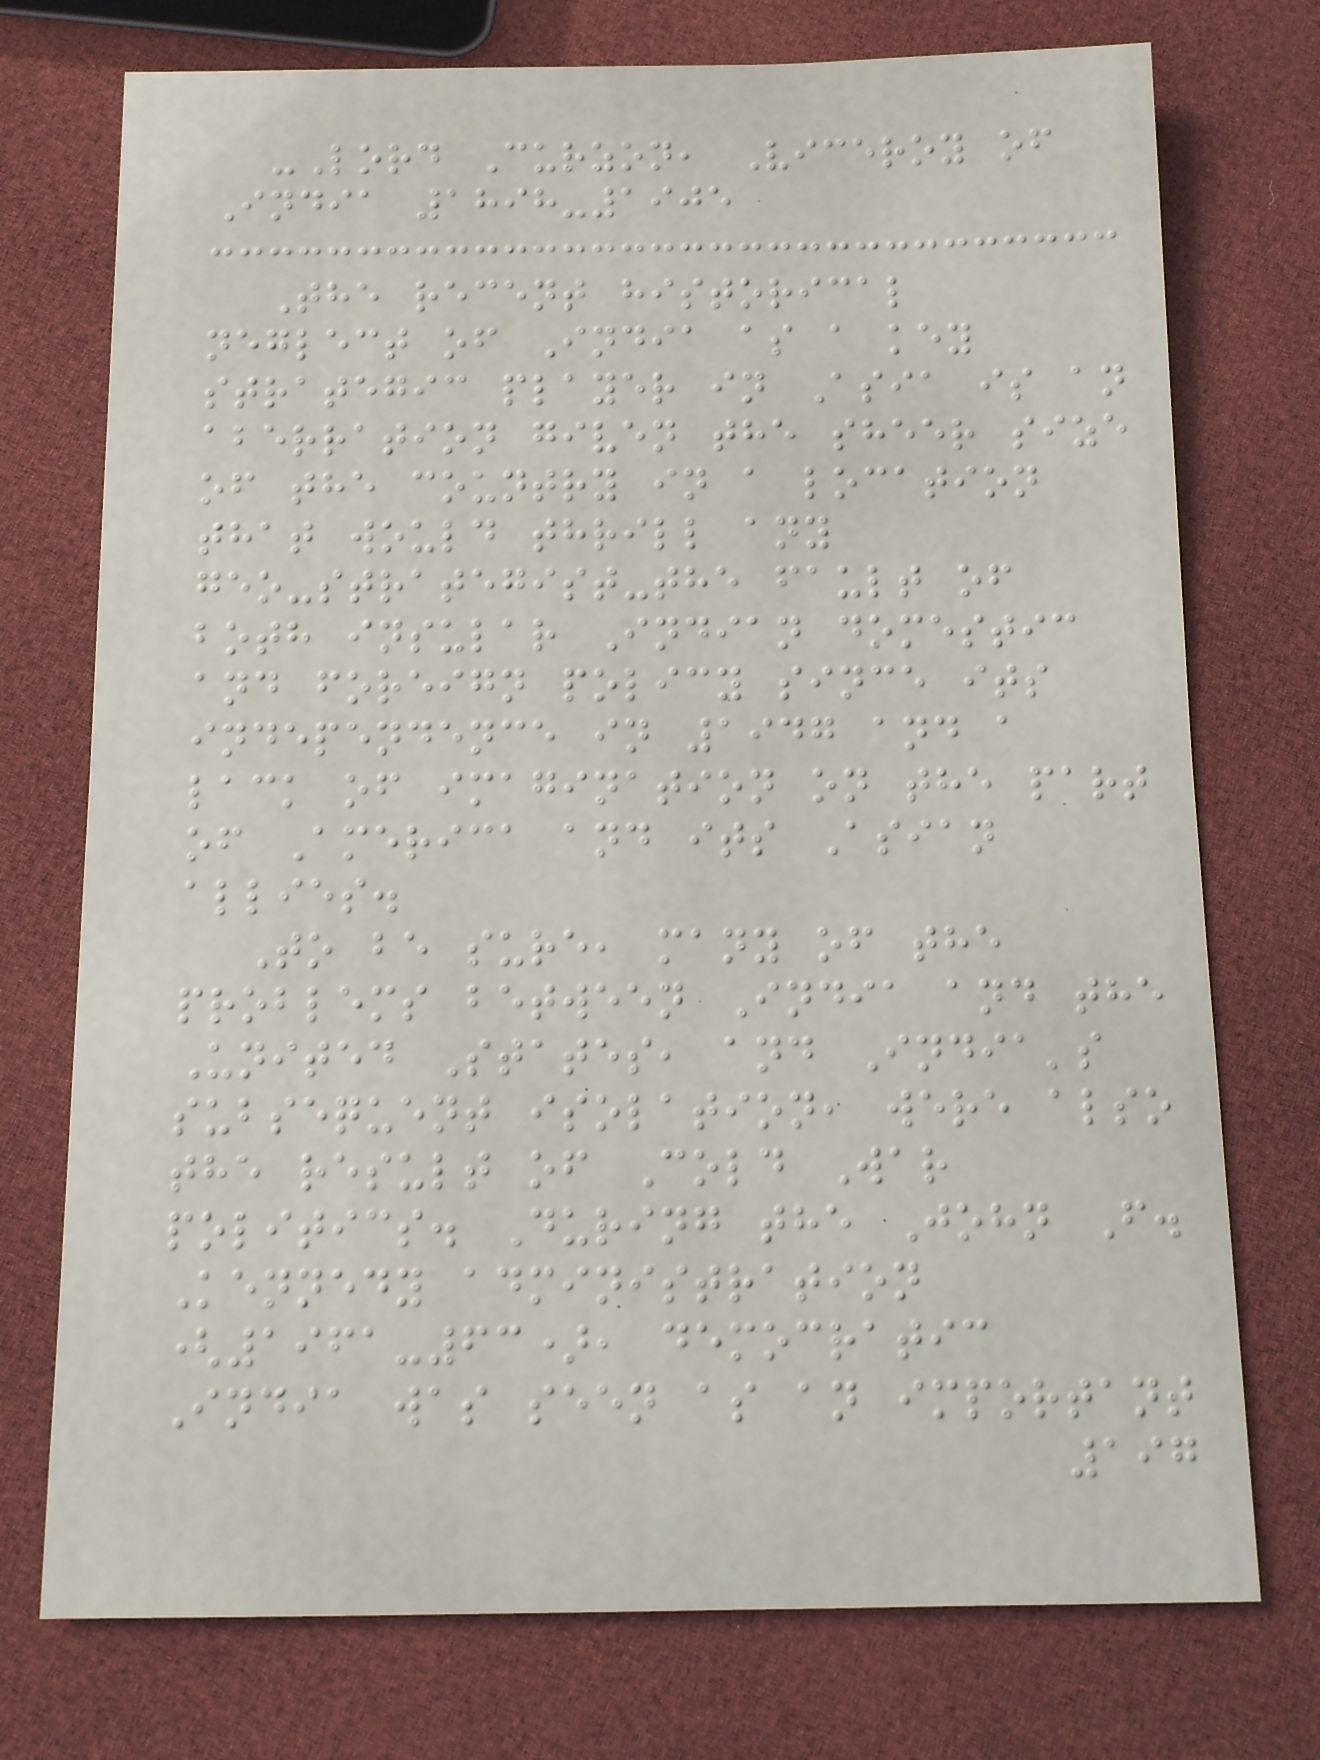-Lord Curzon, Viceroy of
India 1898-1905
The recent historical
neglect of India as a key
strategic player in Asia is an
aberration given the sheer size
of the country in a location
that would thrill any
geo-strategist-the fault of
both insular Indian domestic
and foreign policy since its
independence in 1947 and a
lack of imagination on the part
of America and its Asian
allies.
To be sure, many of the
problems between India and the
United States, and India's
subsequent isolation, were also
the result of Cold War
politics. During the John F.
Kennedy administration
(1961-63), democratic
India was seen as an important
197
